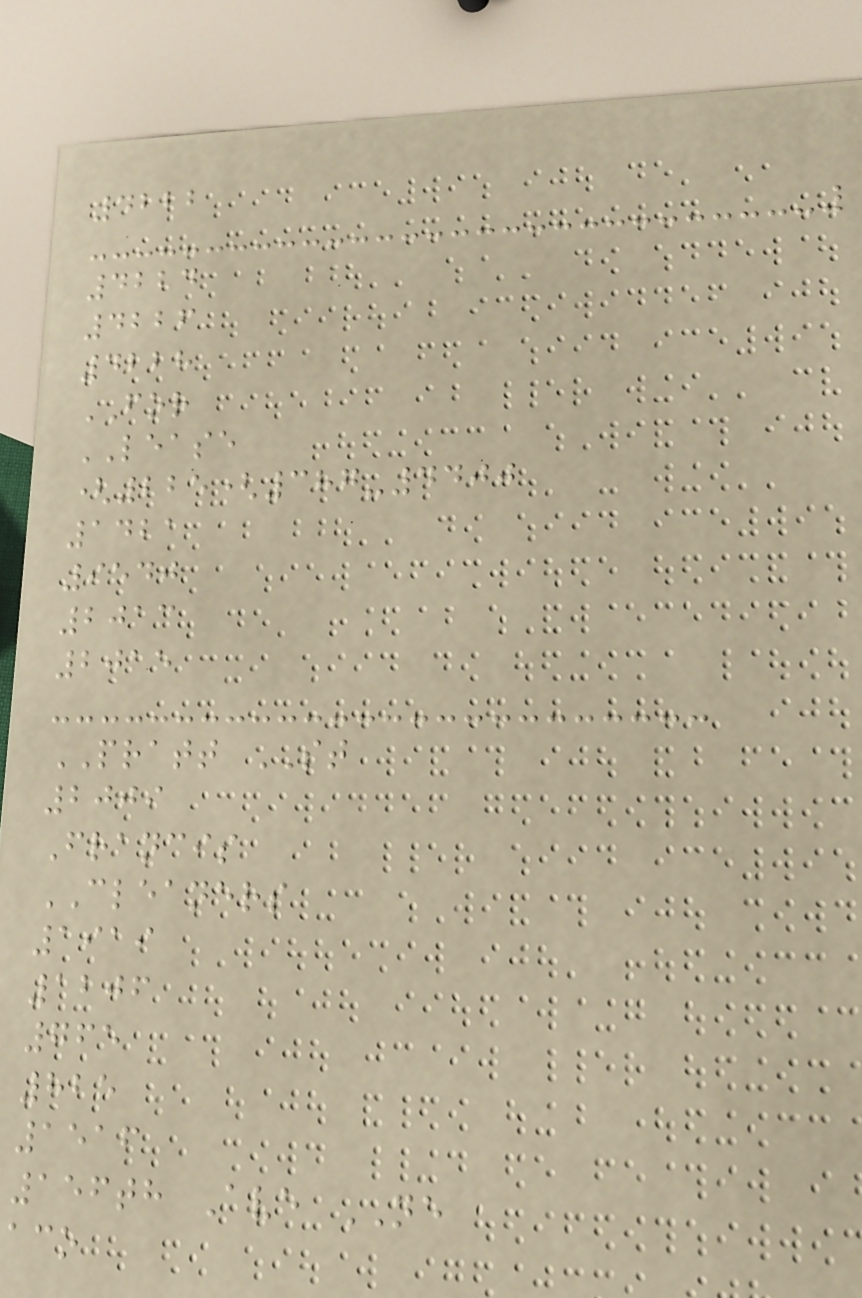4222
4224
4226
4228
FOR
LEASE
(225(387-4400
1421
9540
2013
2015
PRATT ST
2009
Francis
CLEANERS
1919
1206
765
825
1516
156th Ave NE
aco
